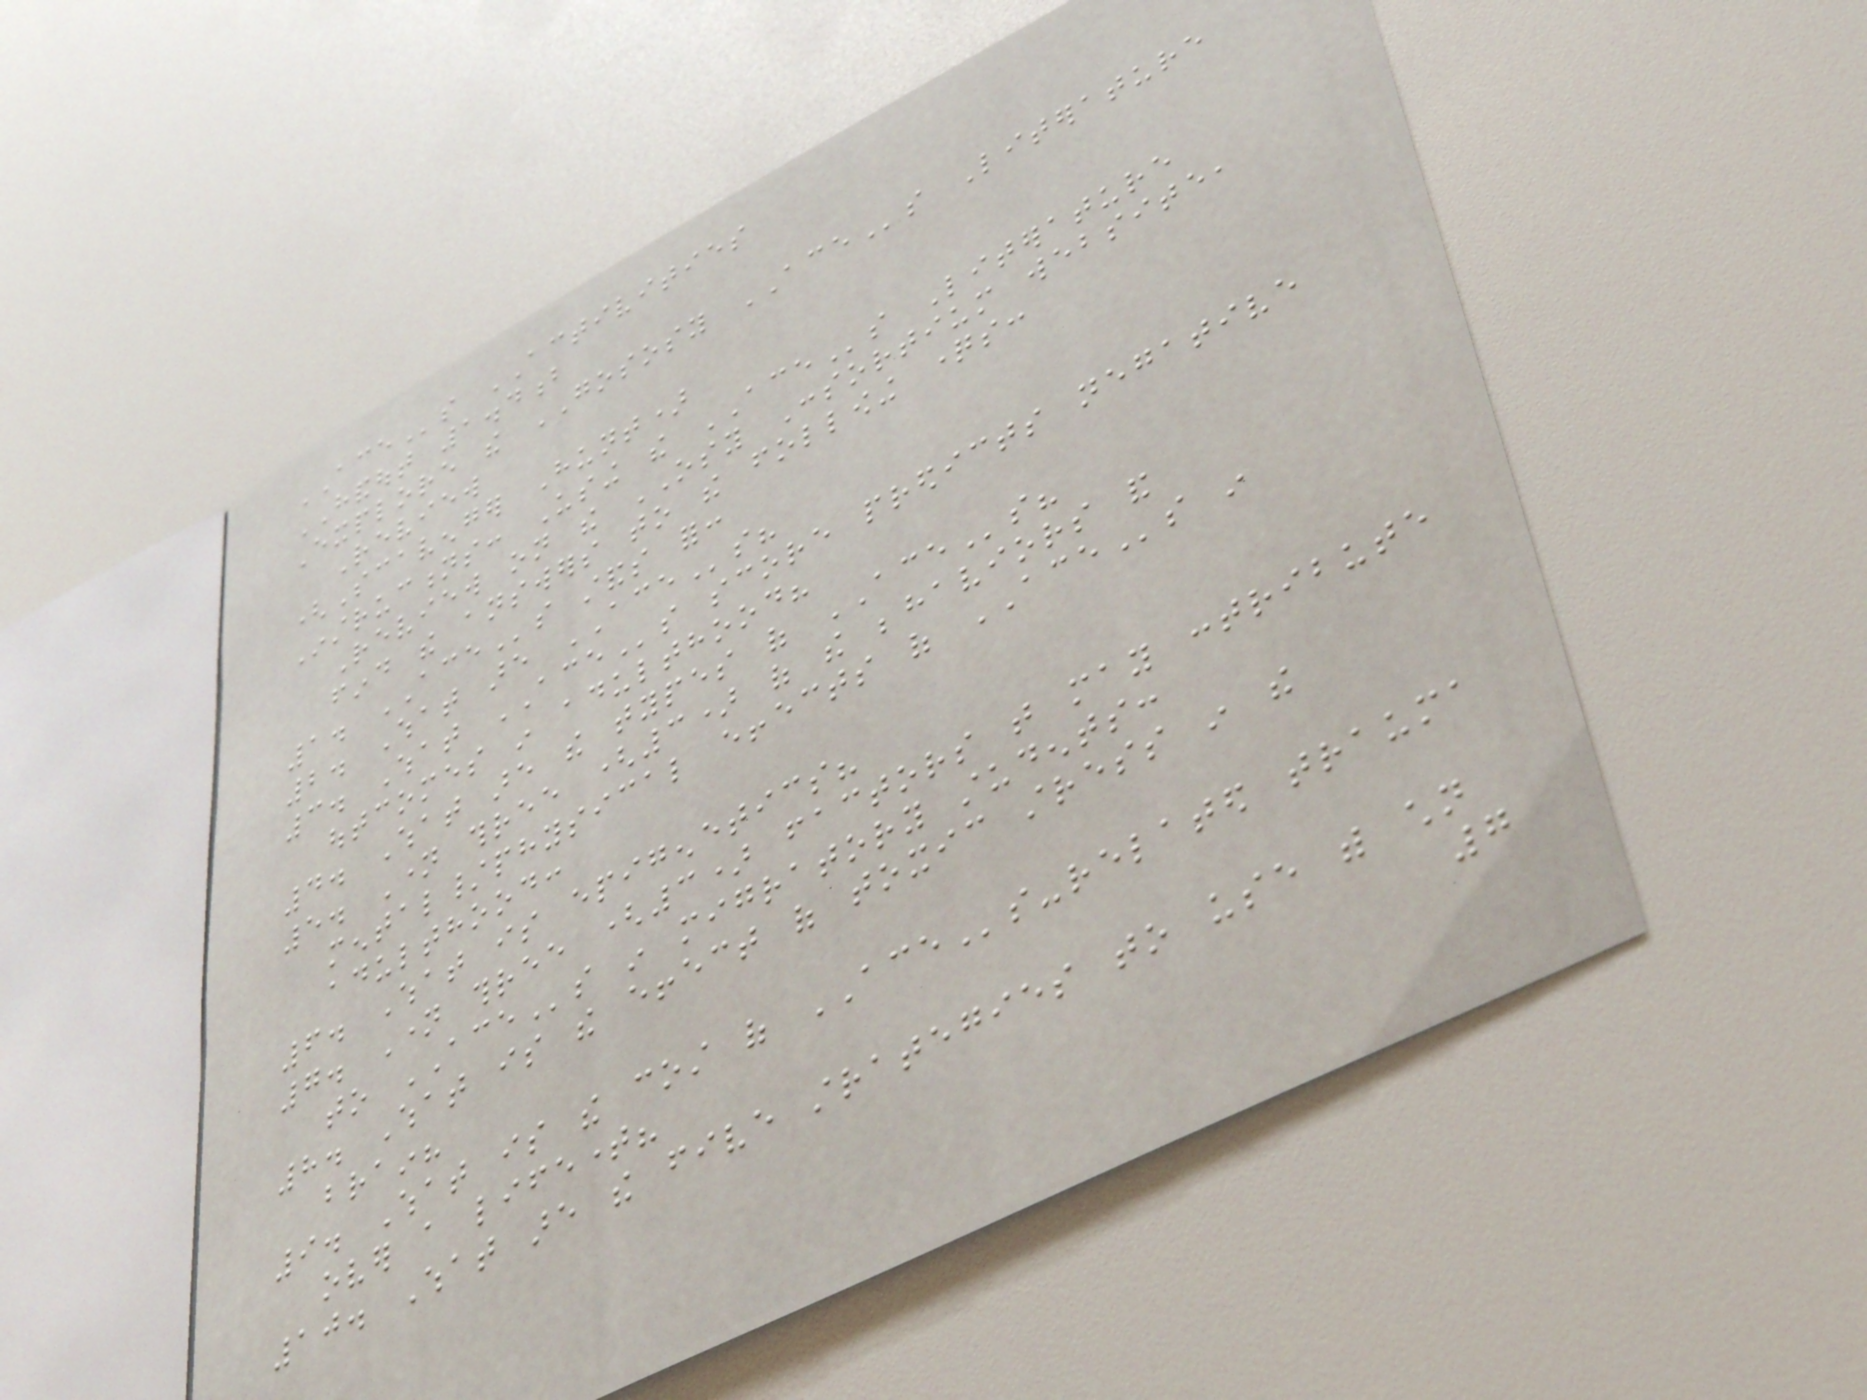ACEs ACTIVITIES
HANDOUT 1.4b
Explore the GOSOSY ACEs Literature
Review
(Scavenger Hunt)
Instructions: Using the ACEs Literature
Review on the OSY Consortium website,
find the answers to the following questions:
1. ACEs stands for:
2. What are ACEs?
3. What ACEs score predicts negative
outcomes in adulthood?
4. What are the types of ACEs?
5. Name three (3) of the behaviors and
mental/physical effects of ACEs in
adulthood:
6. What is epigenetics?
7. Name three (3) factors that may contribute
to ACEs in migratory students:
8. What is the effect of toxic stress in the
brain?
9. What is the cost of ACEs-related trauma
over a lifetime?
10. What are the five strategies to use with children
7
